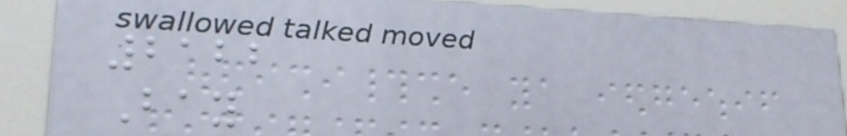2122
Bay
